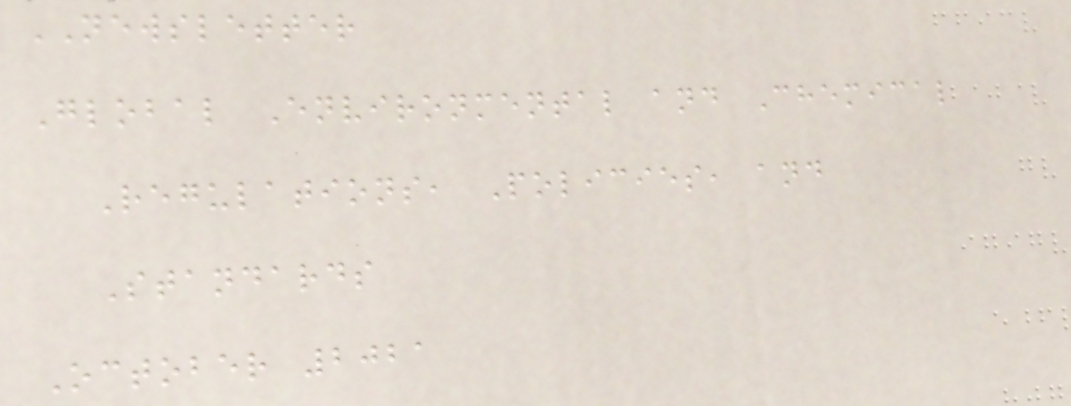NEWSLETTER
Global Environmental and Chemical
Regulations, Policies, and
Standards
October 2021
